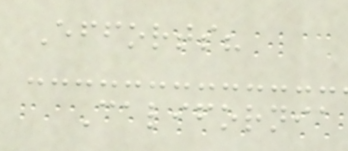Efforts?
California
